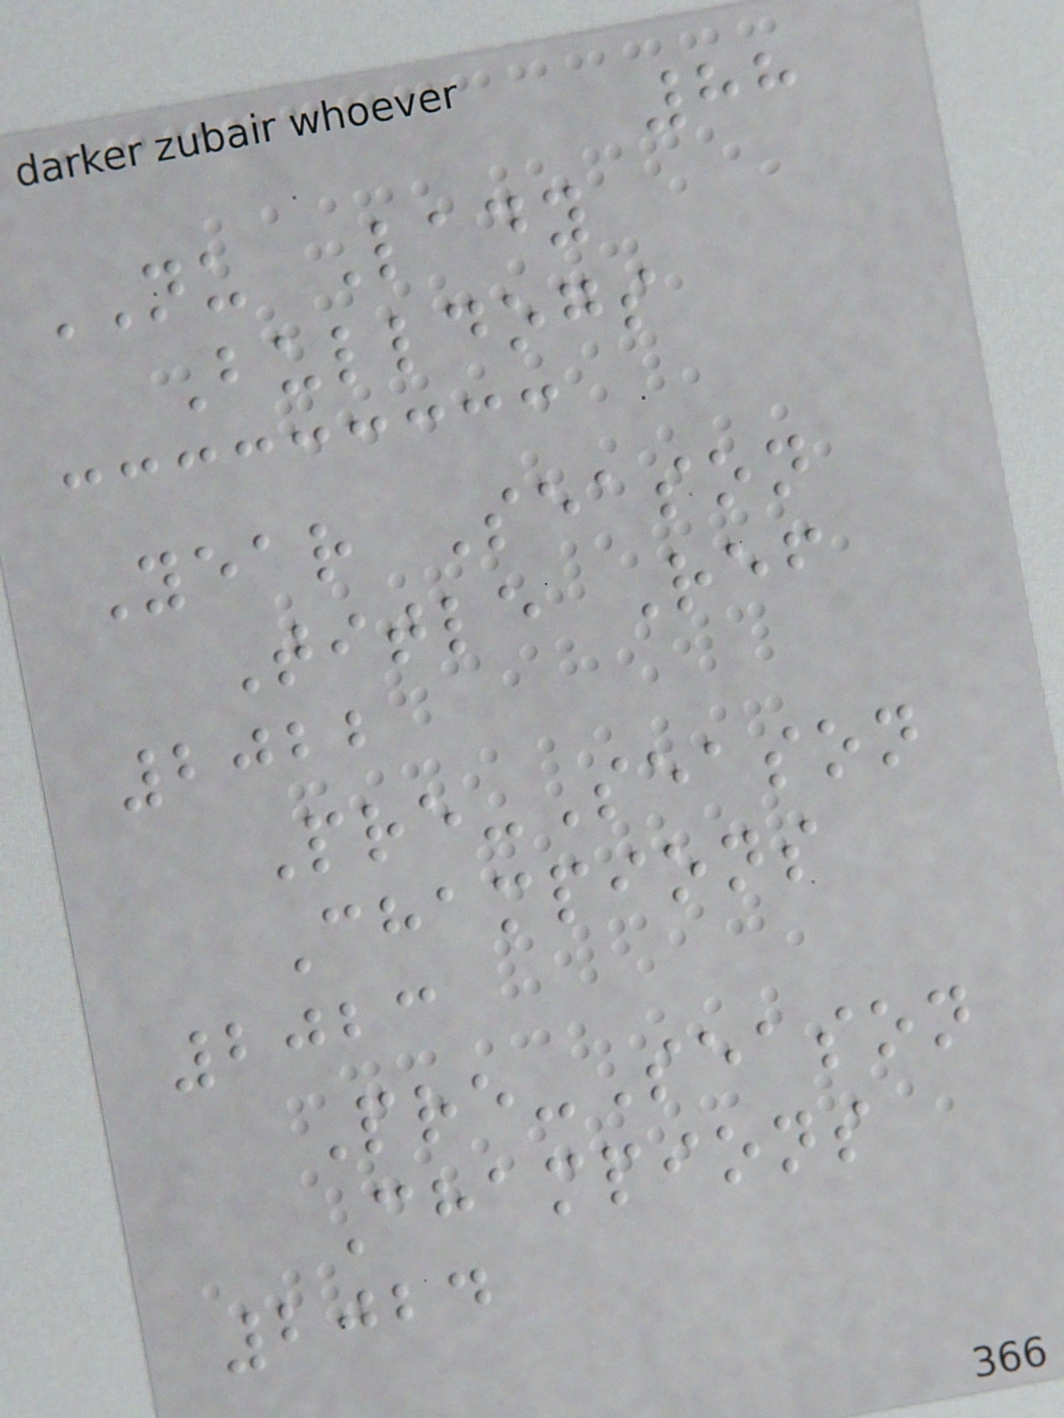88
NU Lady
Bulldogs
Year Season
Title Ref
2022
Pre-Season
Champions
2023
Pre-Season
Champions
2024
